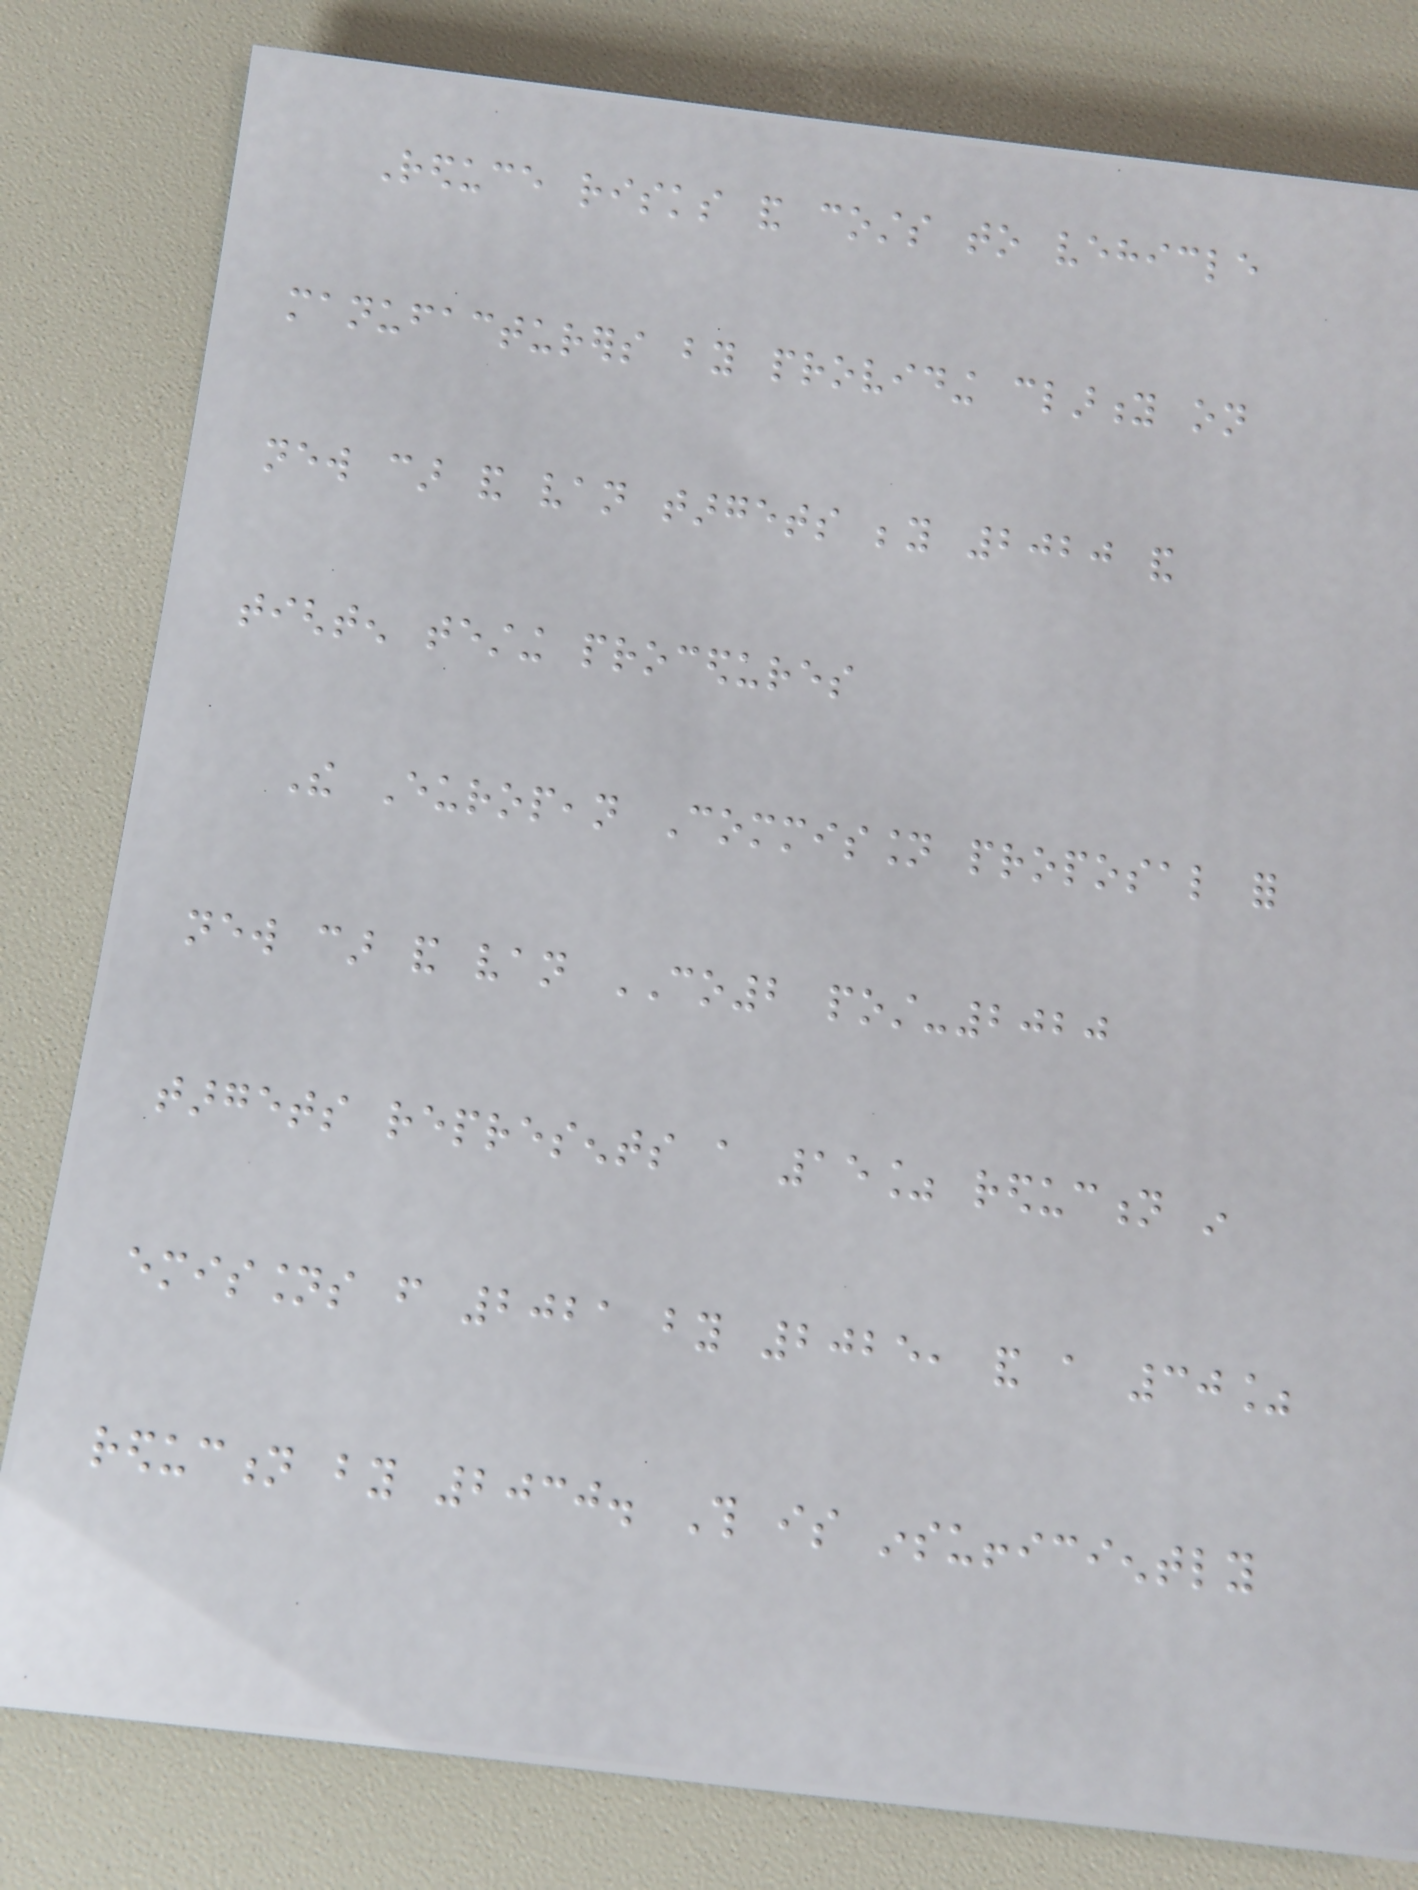Reduce risks and costs to vehicle
manufacturers by providing clarity on
new car and van targets beyond 2020 and
tighten testing procedures
The European Commission proposal for
new car and van CO2 post-2020
targets represents a 15% reduction in
emissions from 2021 by 2025, and a 30%
reduction by 2030. This is insufficiently
